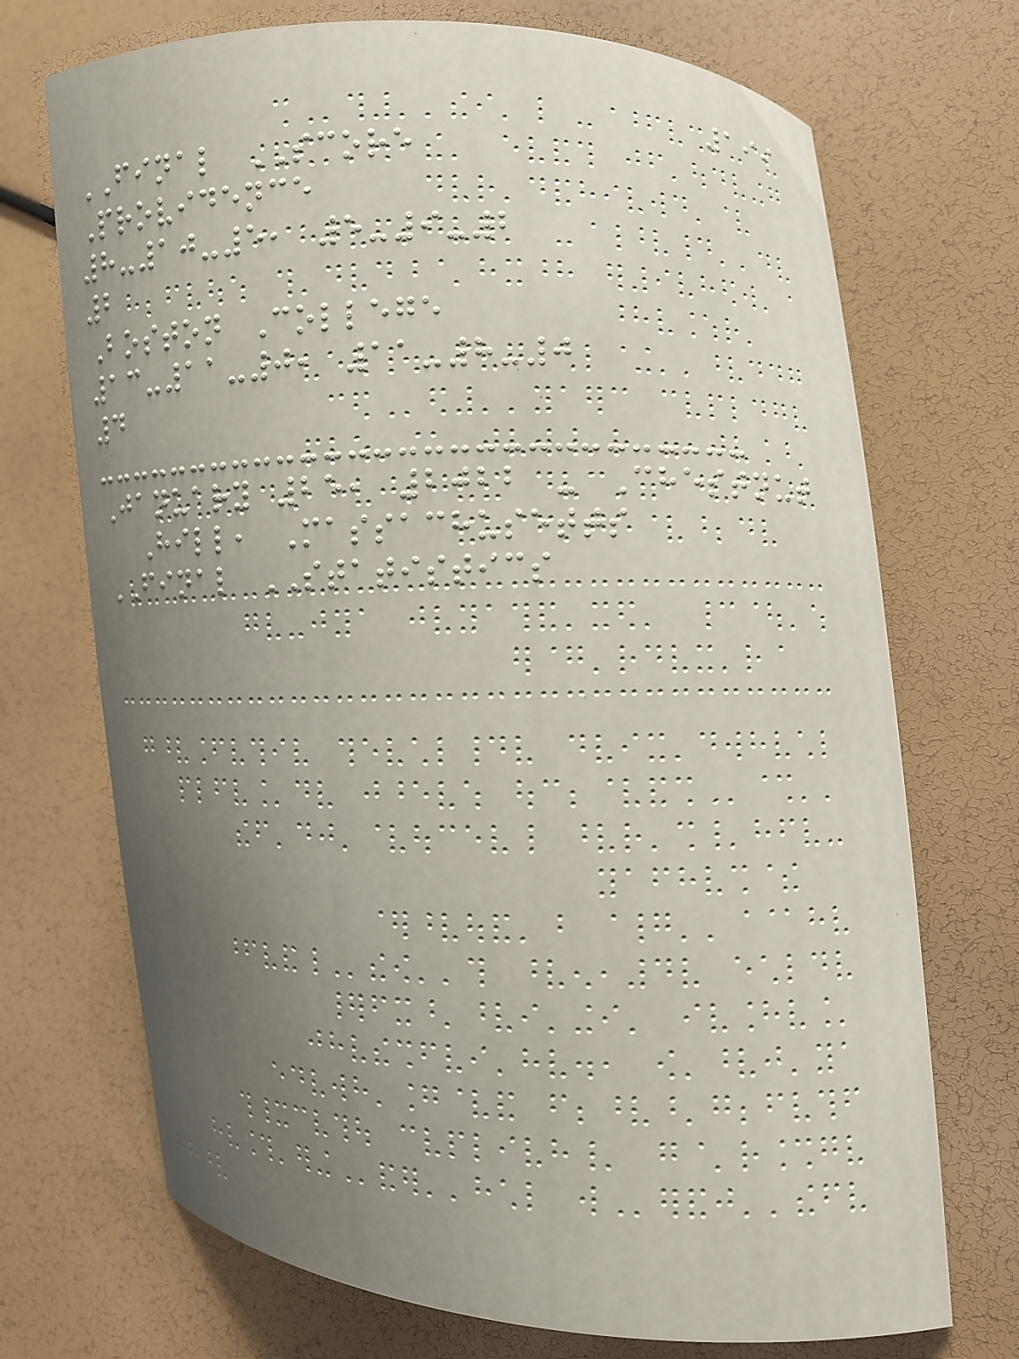199
FINAL SCORE
Providence
8-10-5, 5-9-2
2
Boston College
13-11-0, 11-8-0
4
January 25, 2022 - Chestnut
Hill, Massachusetts
FINAL STATISTICS
